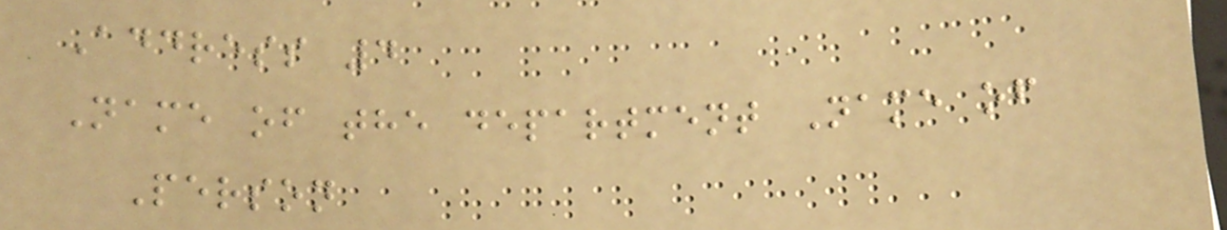Address 4
Name of the department Name of
Person
